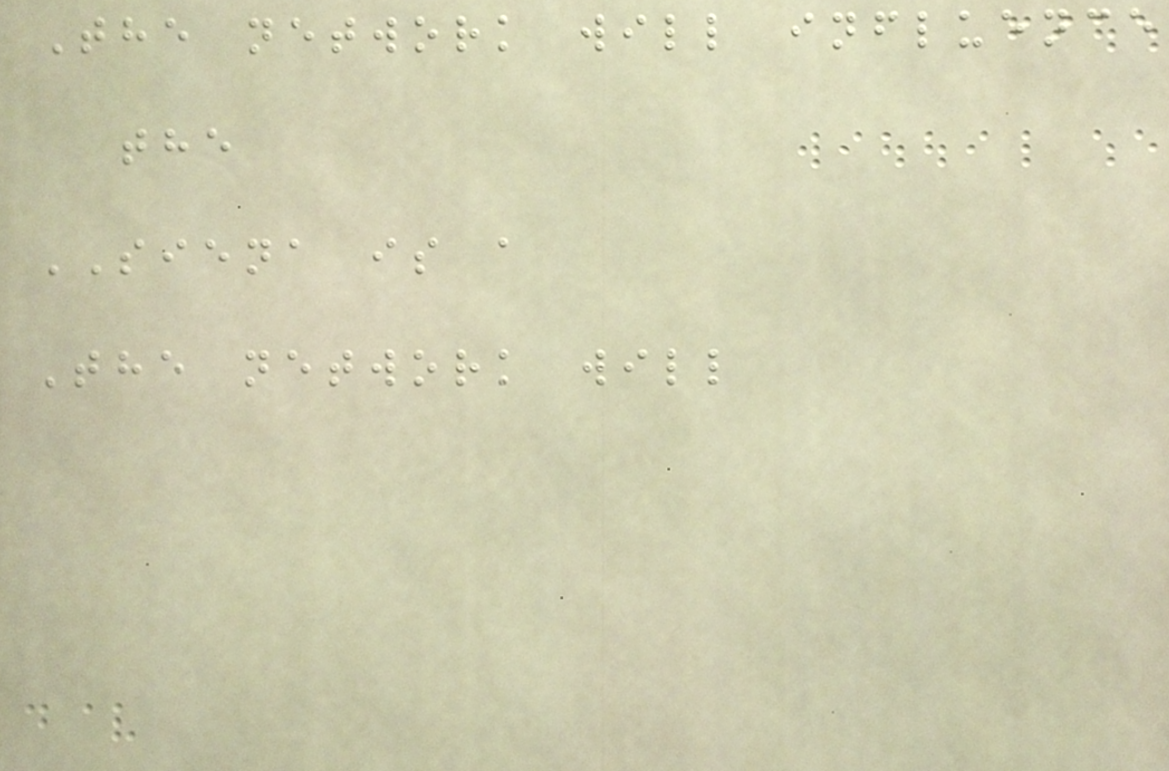The network will influence
the
SIENA is a
The network will
